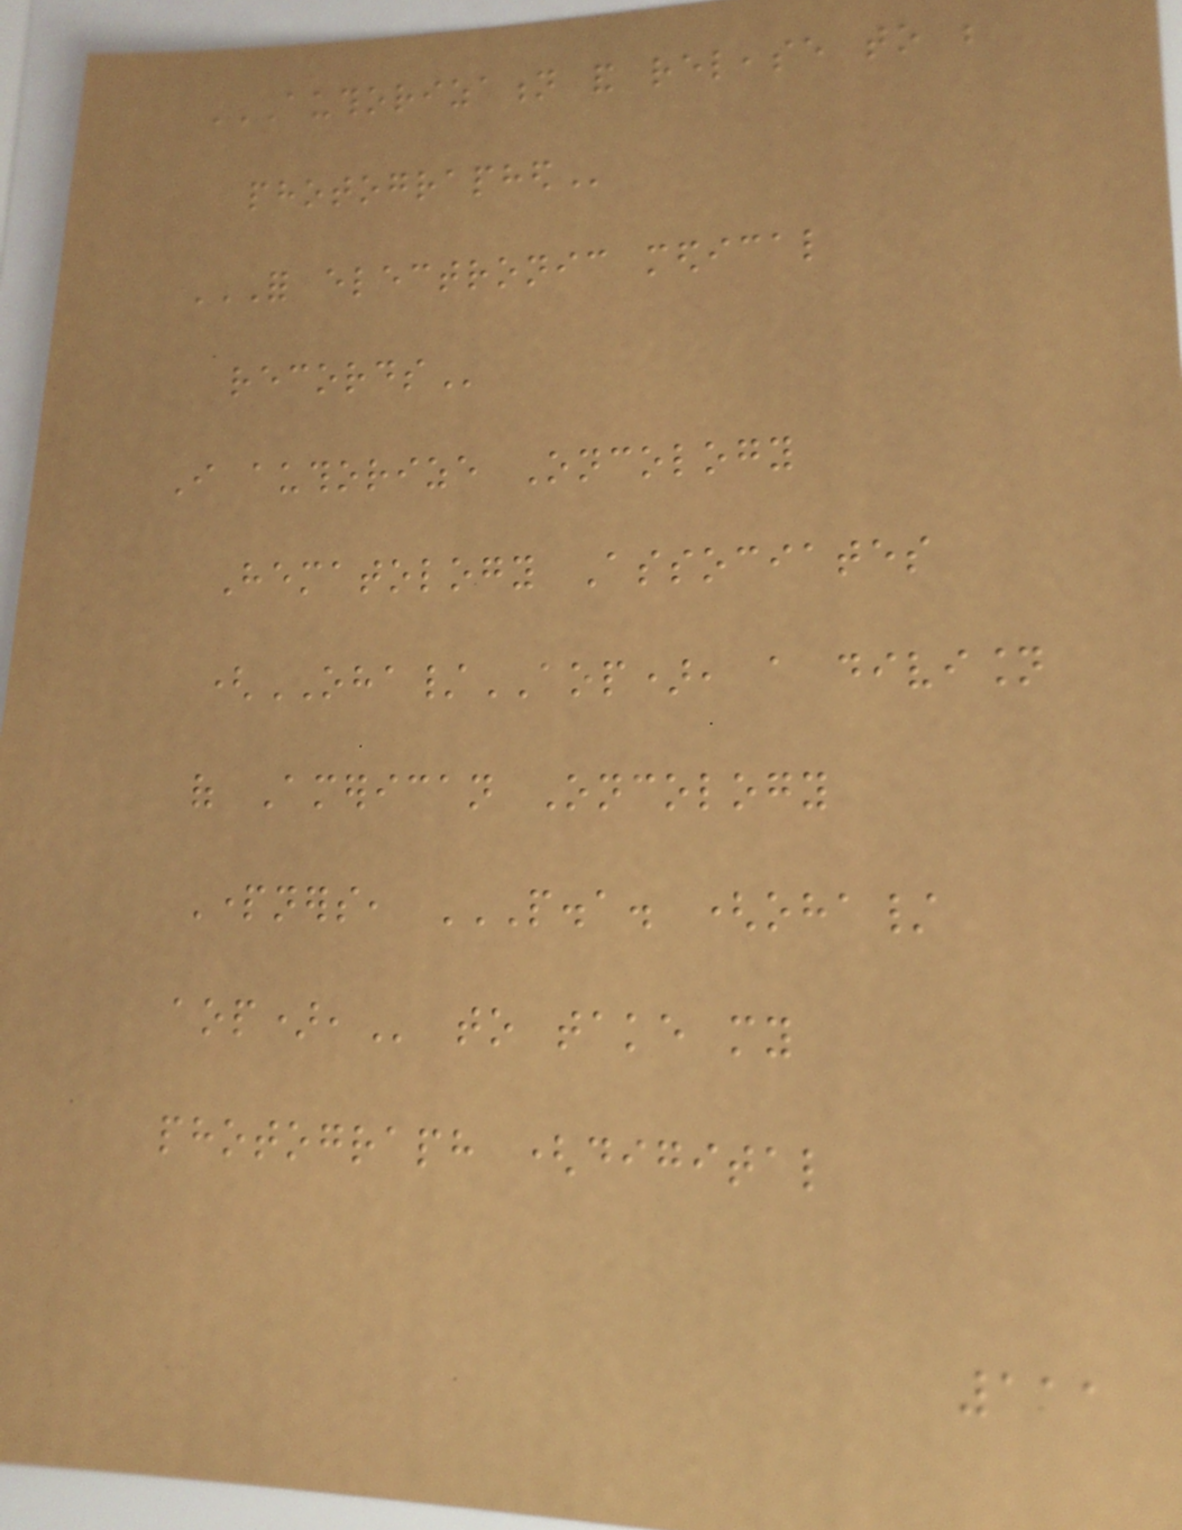AUTHORIZATION AND RELEASE TO BE
PHOTOGRAPHED
FOR ELECTRONIC MEDICAL
RECORDS
I authorize Oncology
Hematology Associates
(OHA/AOP), a division
of American Oncology
Partners, P.A. (OHA/
AOP), to take my
photograph (digital
111
